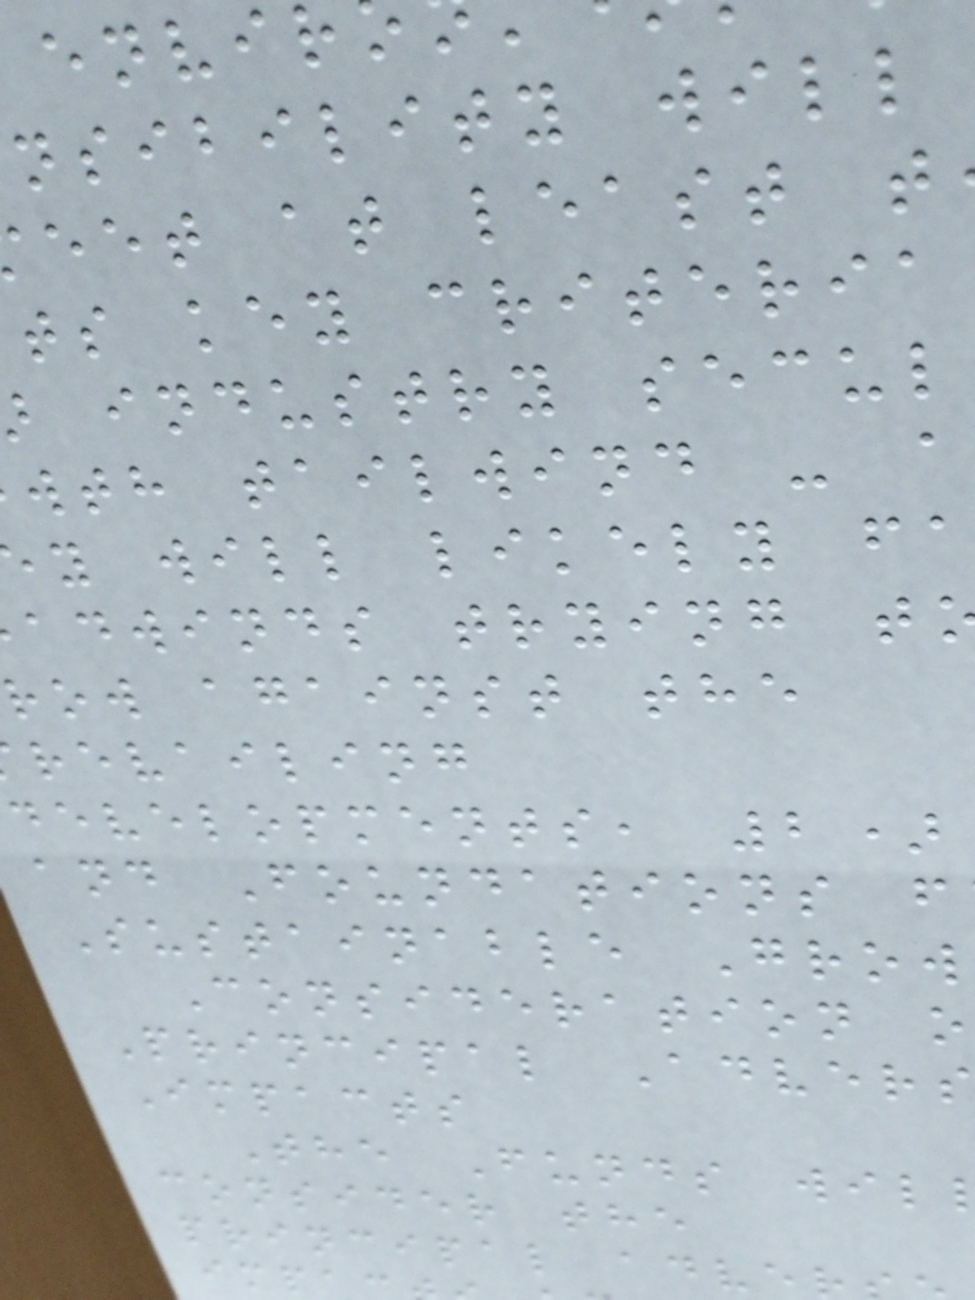envir
nsibility will
eet at least t
ts key criteria
industry secul
wth tailwind - a
y will likely fa
adwinds trying t
row against the
revailing
developments, 2)
and Foundations f
Sustainable Grow
Consideration o
Principal Advers
Impacts
The Funds wil
consider the
principal adve
